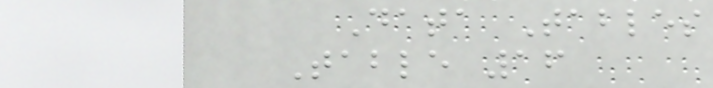Data Tables
Table 16
